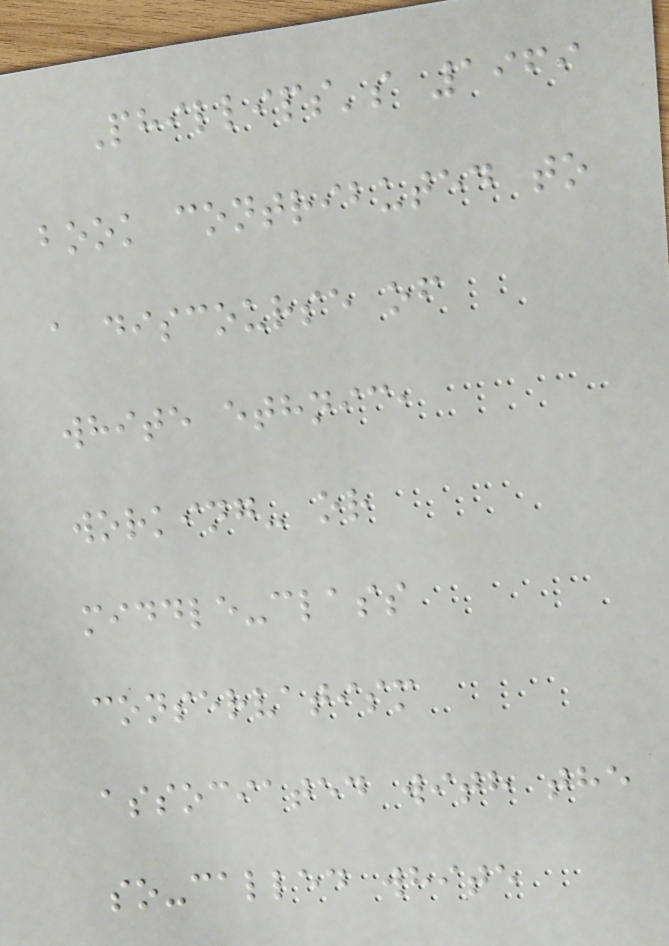Phillips's 1969
book contributed to
a discourse of
white ethnic,
working- or
middle-class
conservatism
associated with the
so-called white
